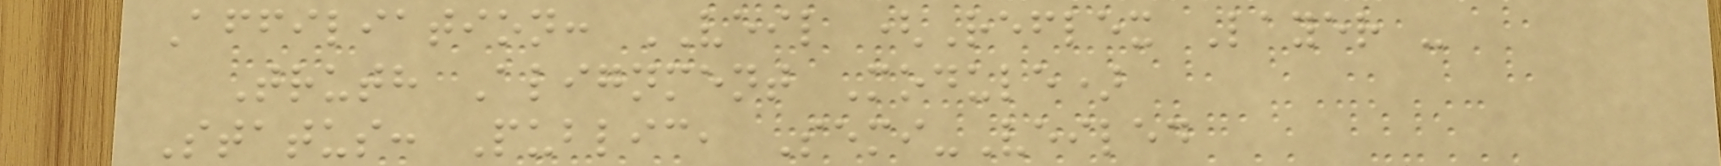Affiliation: VEIL (Reflex Layer -
Truth Alignment Module)
Status: Public, Semi-Veiled
